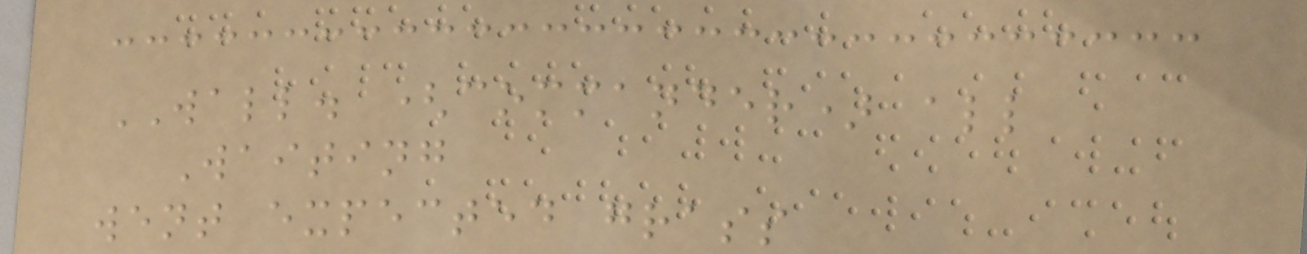WALL. (commander) all
Waiting
went expected grass
